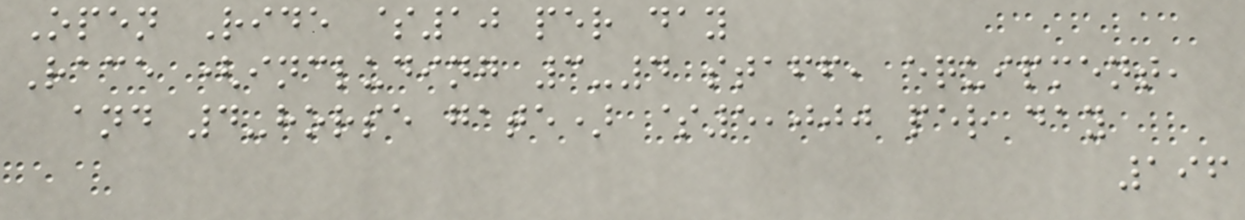Open Ride $10 per day
Race (including 3-4 staff, equipment,
and 4-horse gate) $5,000 per day
196
